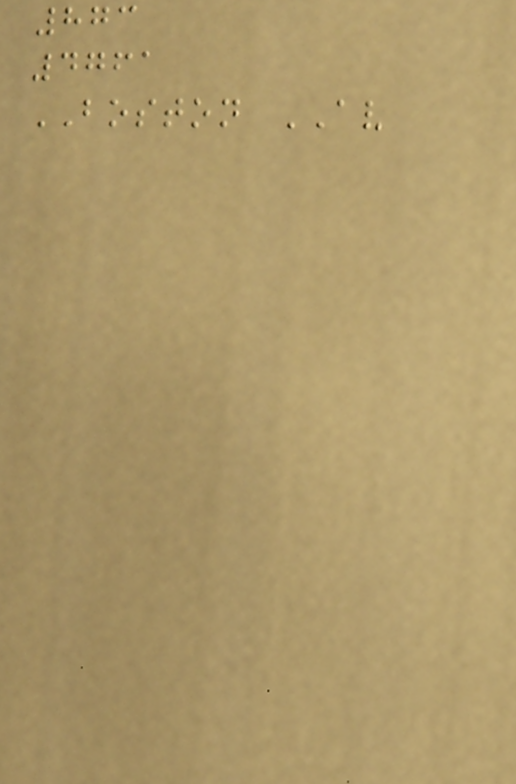873
4761
BOSTON AV
